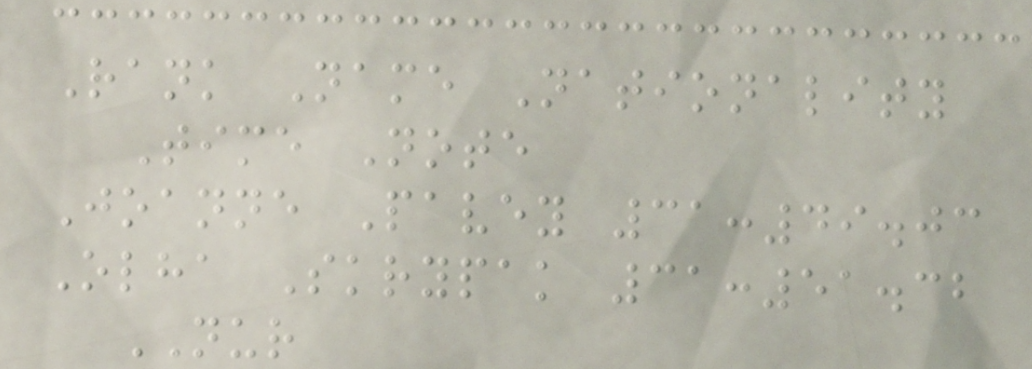Rank Name Nationality
Time Note
Joanne Pavey 31:49.03
Olha Skrypak 31:51.32
NUR
